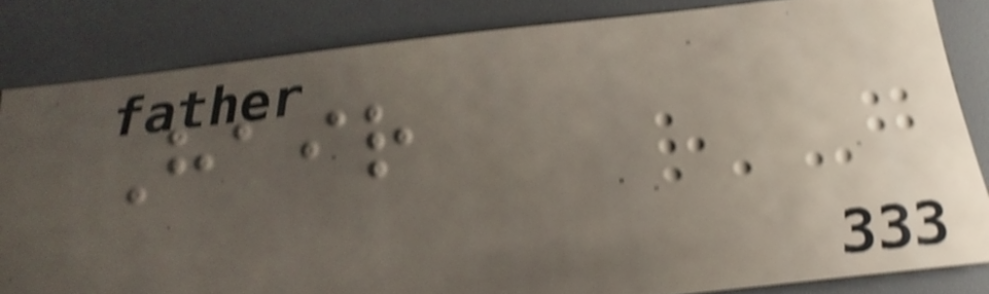Hair
